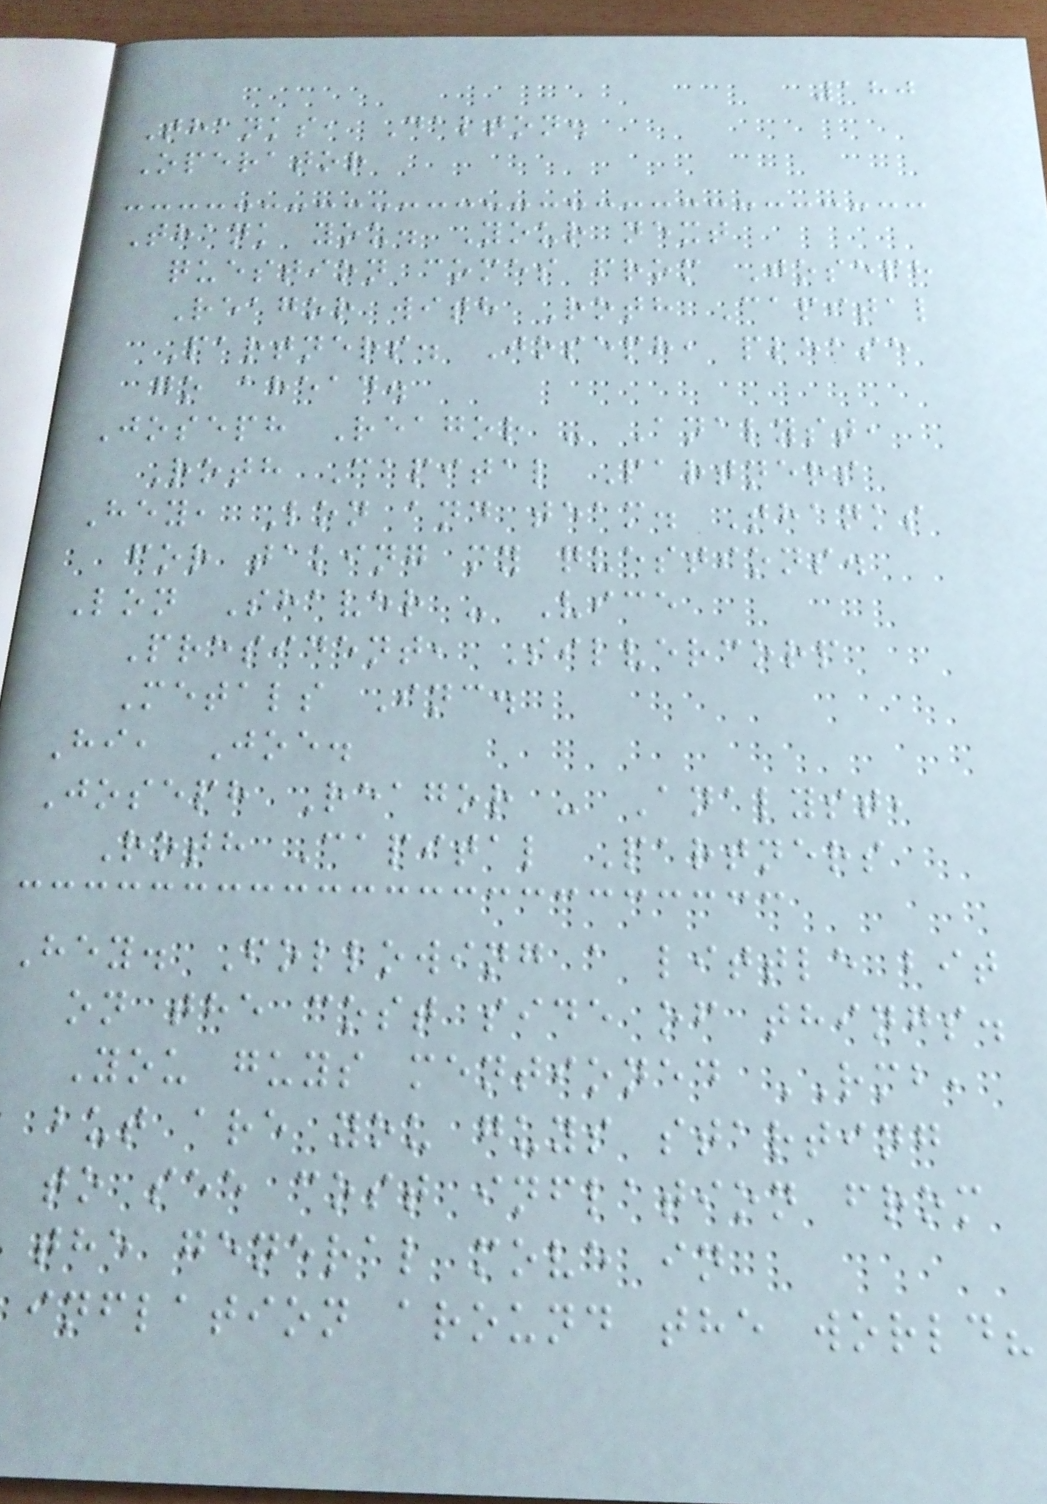180
Thanks, Dalton.
Operator
Thank you. Your next
question comes from Joseph
Reagor with Roth Capital
Partners. Joseph, please
go ahead.
Joseph Reagor - Analyst,
Roth Capital Partners
Hey, Lon and team. Thanks
for taking my questions.
Lon Shaver - Vice
President, Silvercorp
Metals Inc.
Hi, Joe.
Joseph Reagor - Analyst,
Roth Capital Partners
Hey. Following a little bit
on the cost side of things.
You guys mentioned RMB,
but are you guys starting
to see cost inflation from
the general move in
inflation around the world?
